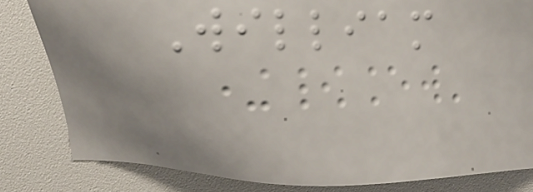William
